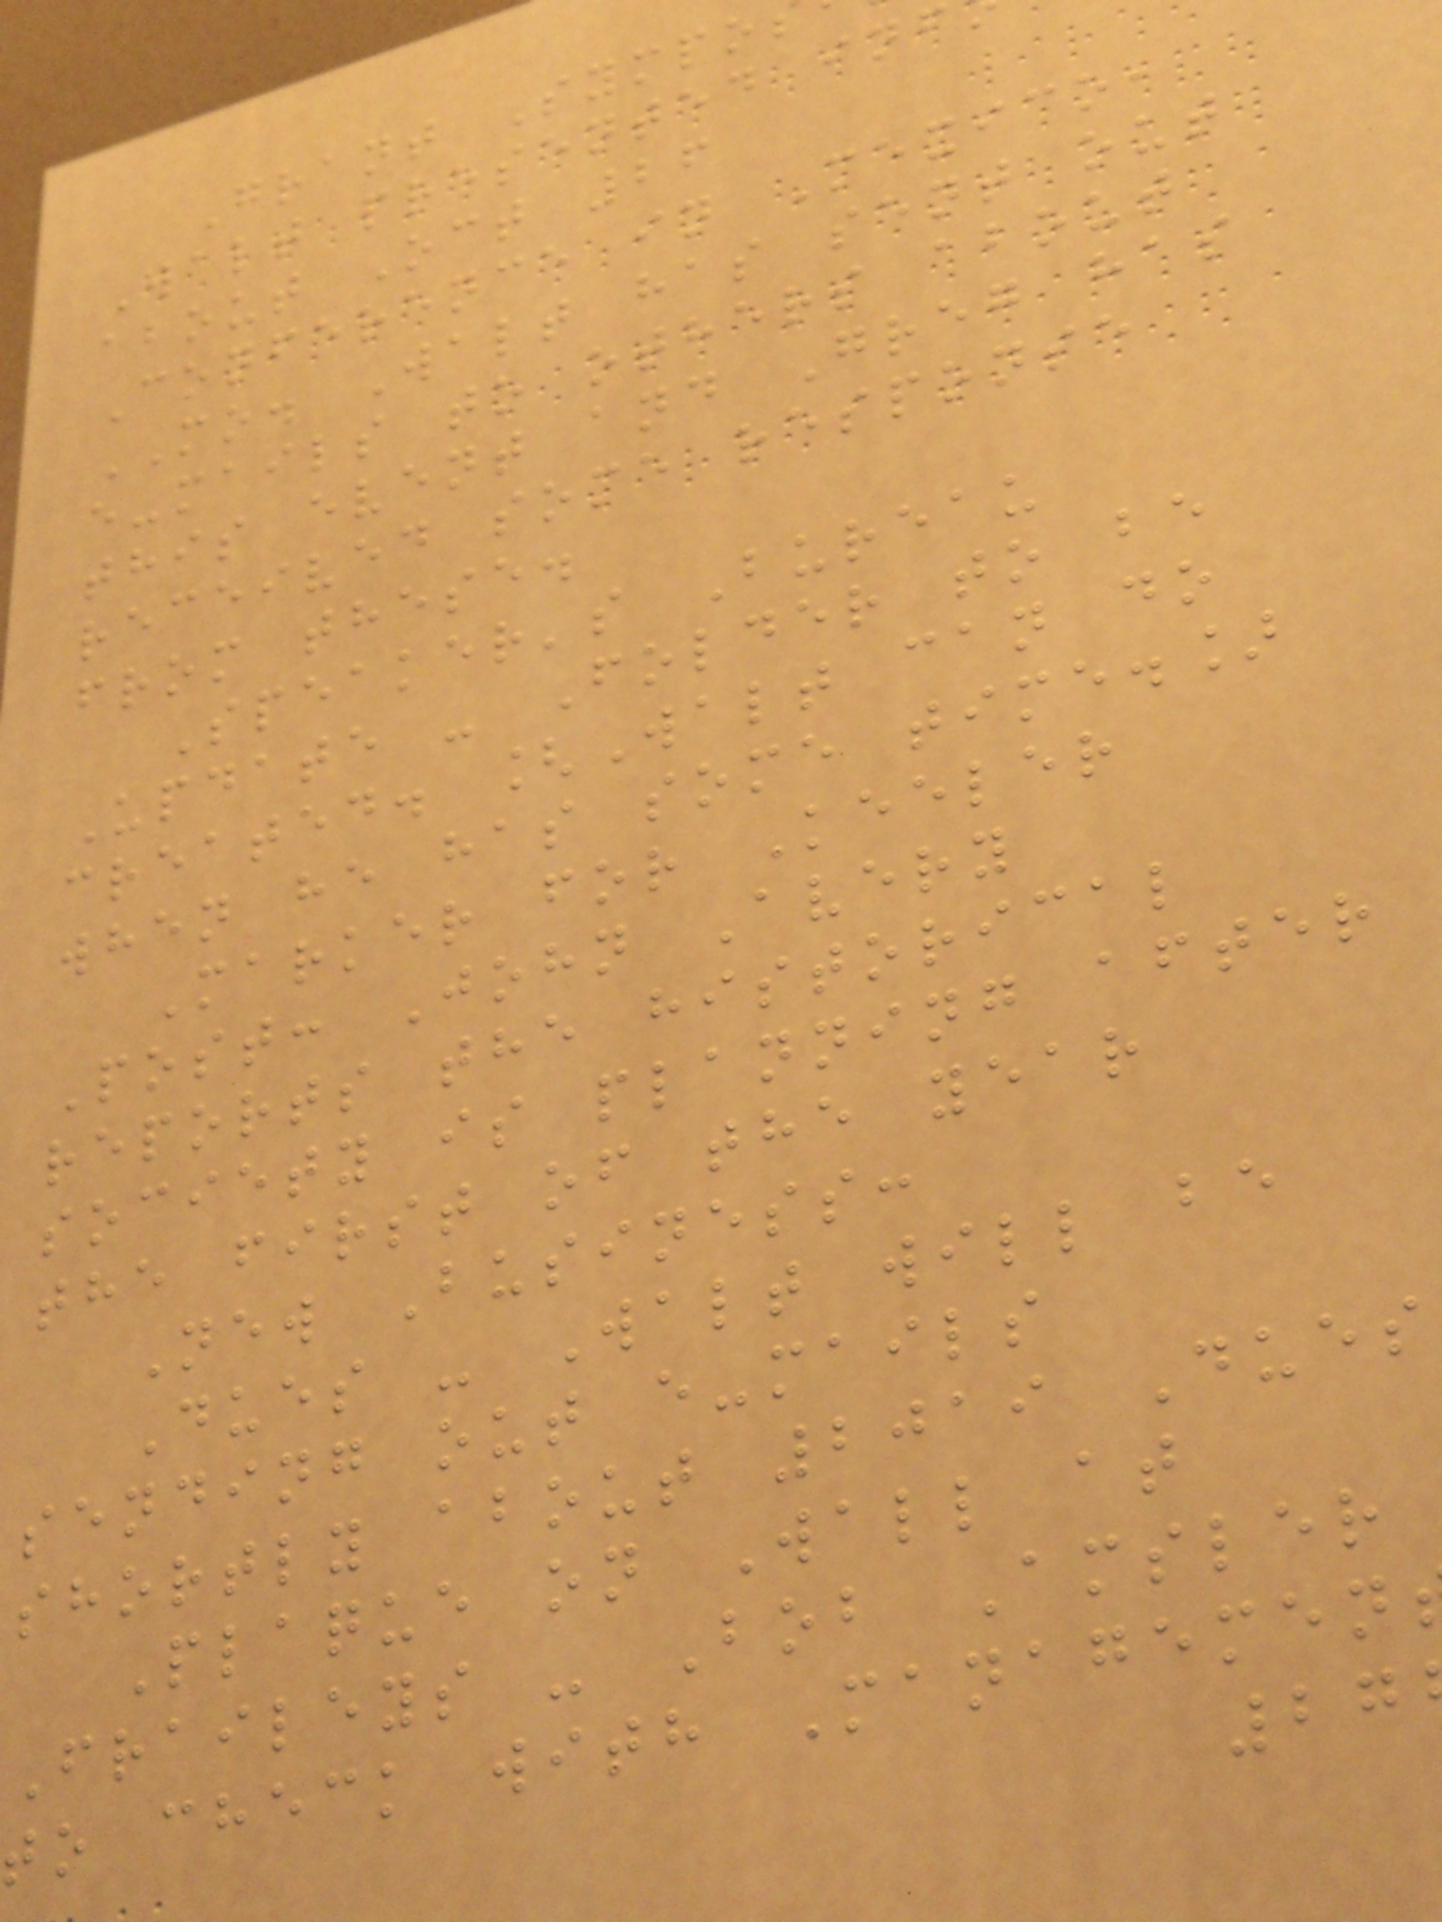Grant Sympo
Walt presented inf
about Oct 26
Conference in Mexico,
MO. Walt has sent out
e-mails to others about
this event and Greg has
received some response
from these.
Speaker's Bureau
Update - Folder to be
created. [Walt can do
when he has some time.]
Marker for Keeler
Post: John Avery
reports the historical
society is planning after
the first of the year
New Business:
Dues - Walt will be
sending out e-mails
shortly about 2019 Dues
Plaque on Wall at
Fraileys - Bob Amsler
to check with Managemen
